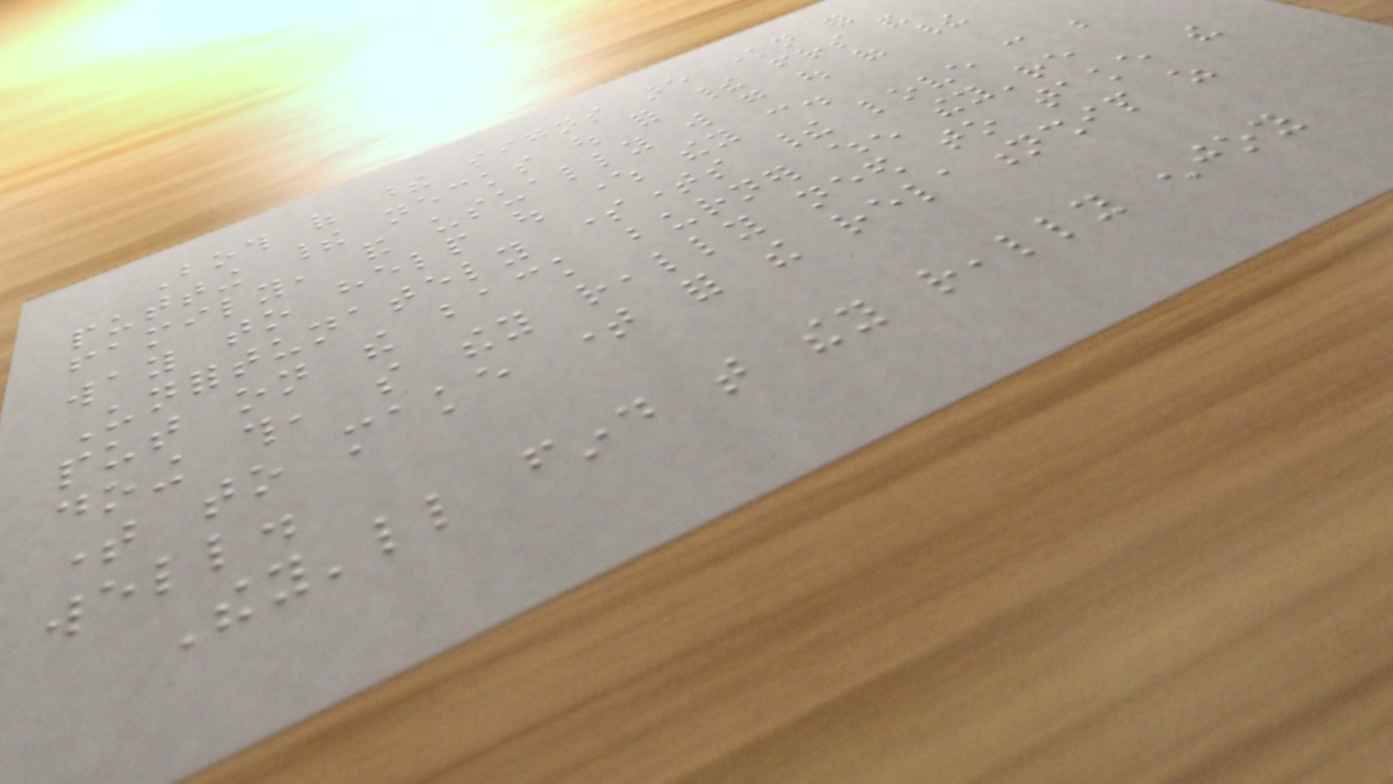Both of these signs are known for
putting their necks out for their friends and
family, and usually will go out of their
way to help out where they can.
Unfortunately sometimes their love can be
put on the back burner when they're
doing this, so they really need to take the
time to make time for the relationship as
well.
They'll find that they really enjoy
